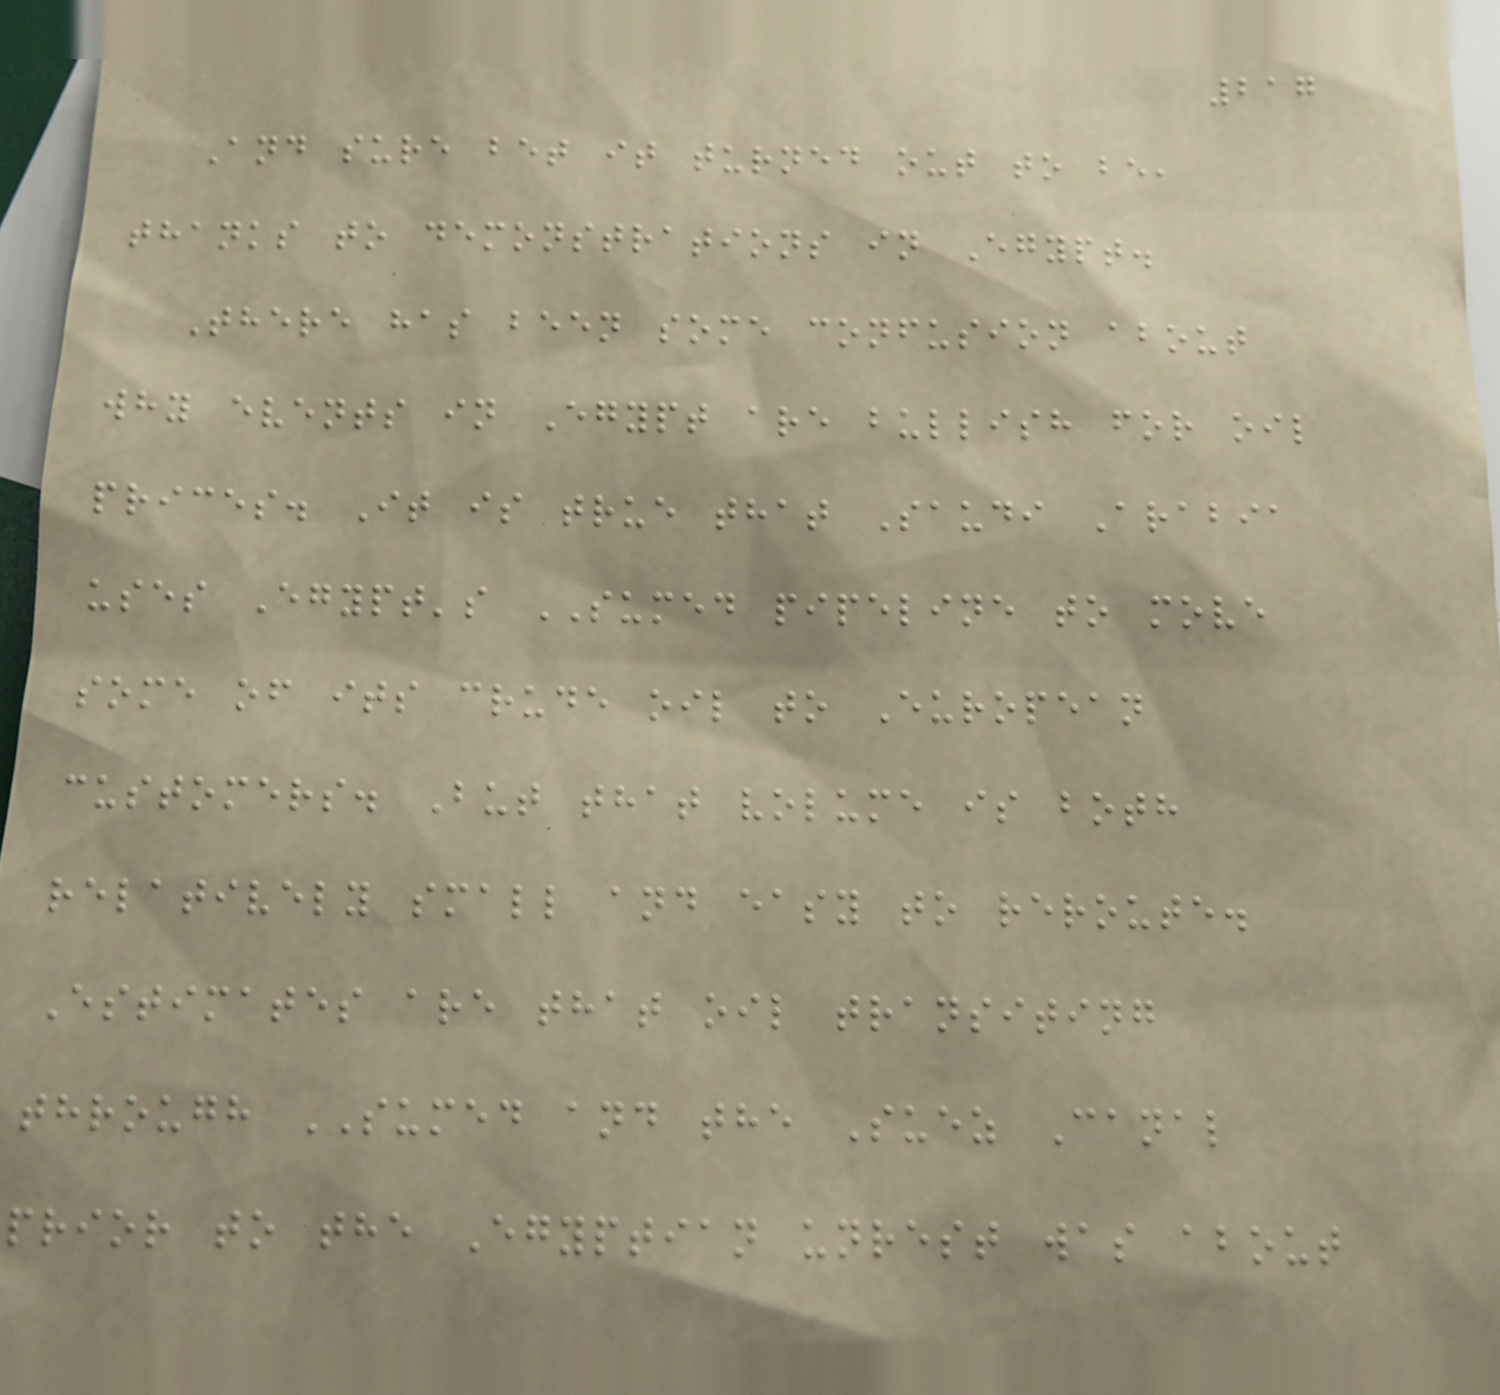217
And sure bet it turned out to be,
thanks to demonstrations in Egypt.
There has been some confusion about
why events in Egypt are bullish for oil
prices. It is true that Saudi Arabia
uses Egypt's SUMED pipeline to move
some of its crude oil to European
customers. But that volume is both
relatively small and easy to reroute.
Estimates are that oil transiting
through SUMED and the Suez Canal
prior to the Egyptian unrest was about
